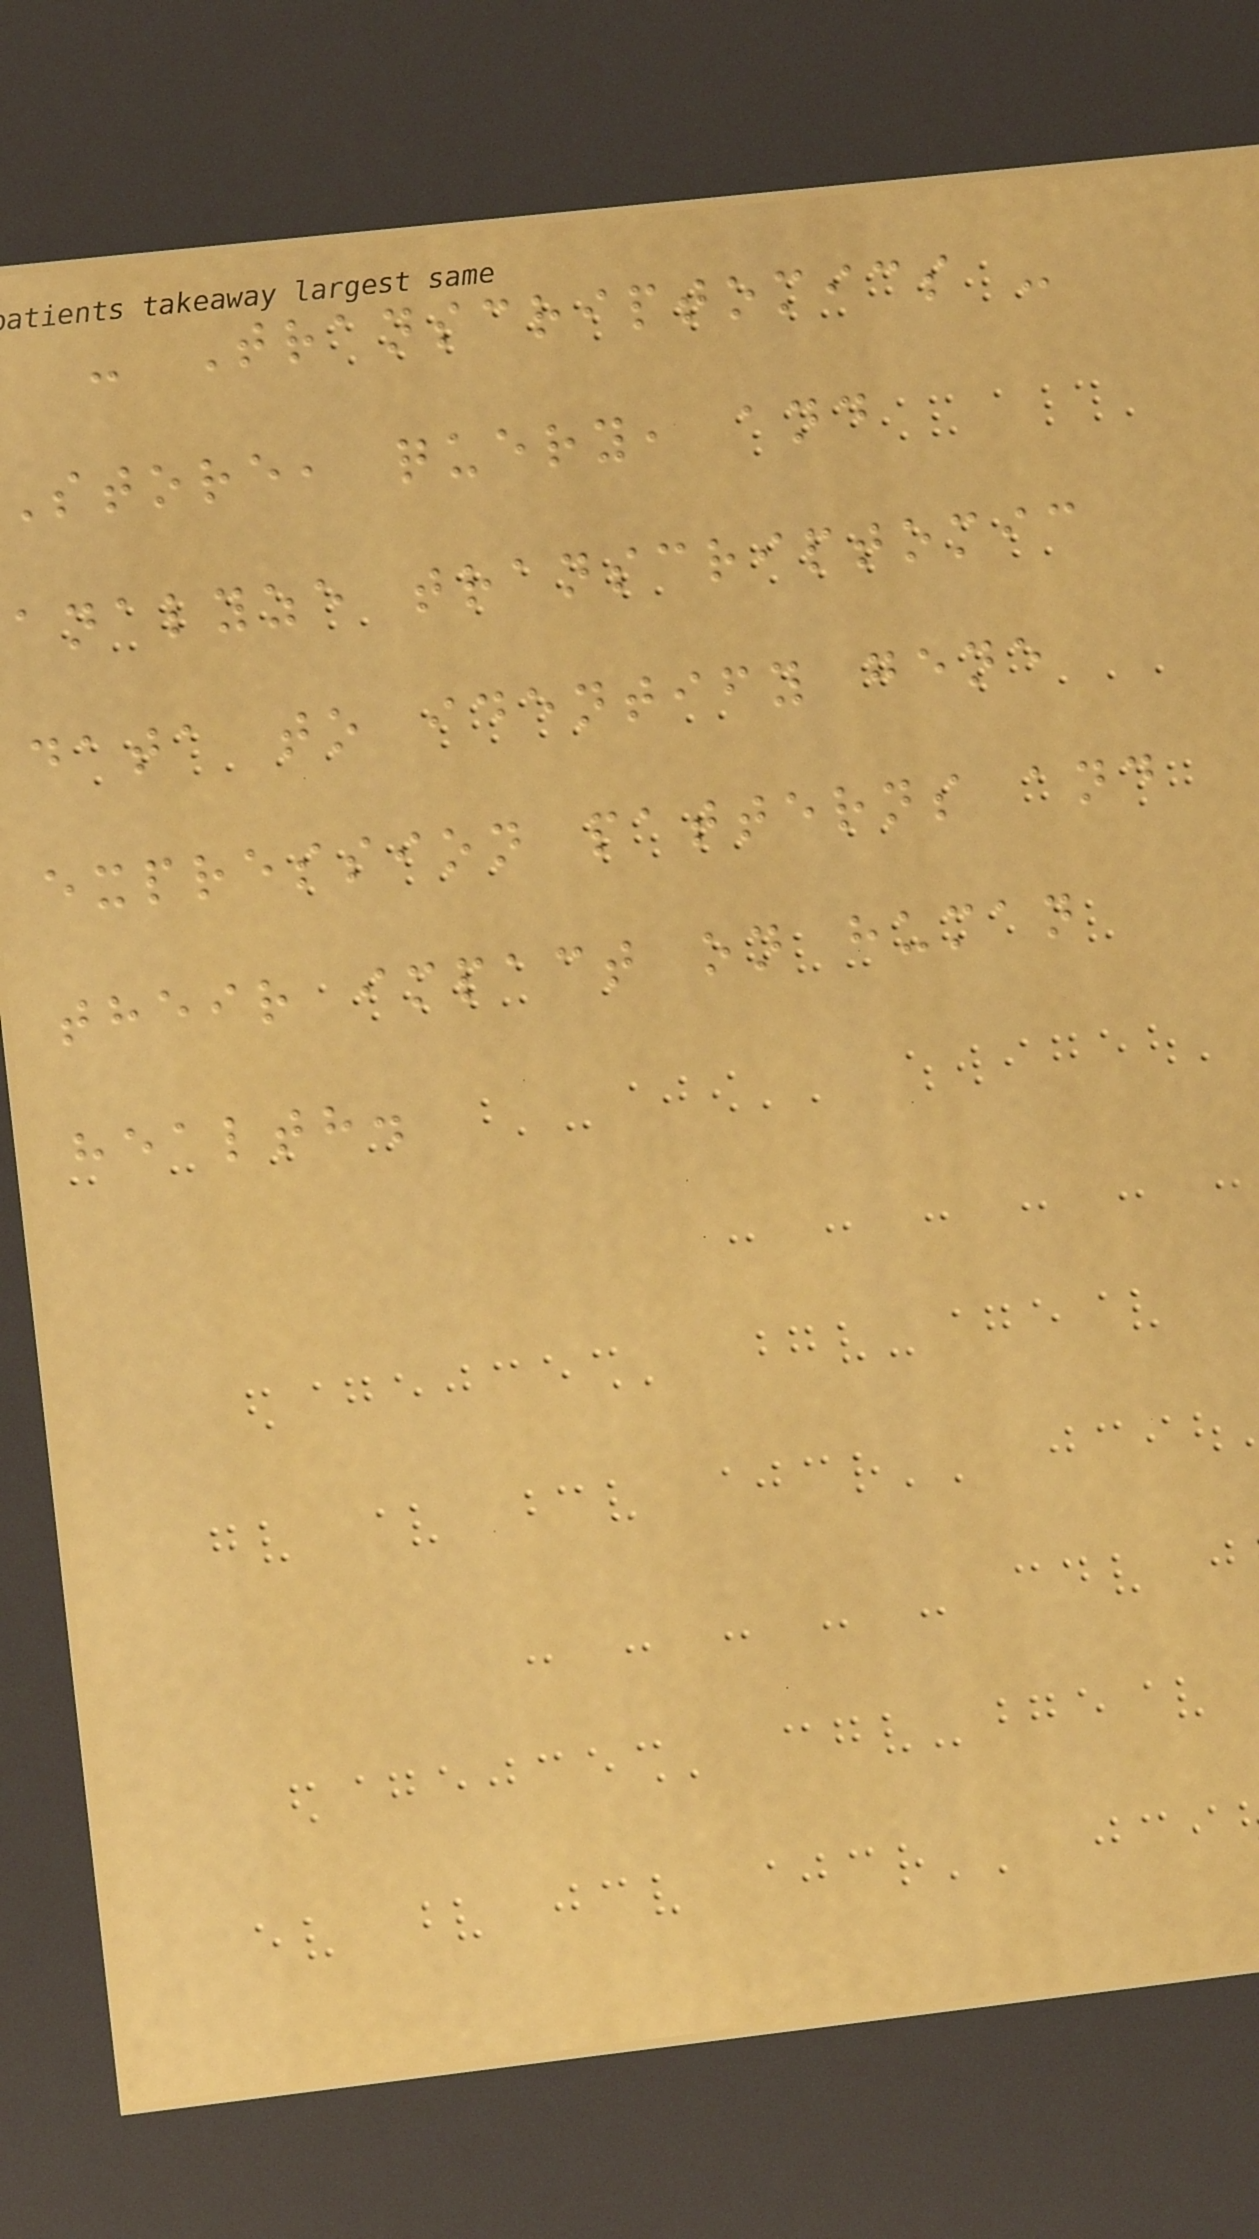- Transcriptomics -
store, query, and
analyze transcriptomic
data to identify gene
expression patterns and
their impact on human
health.
